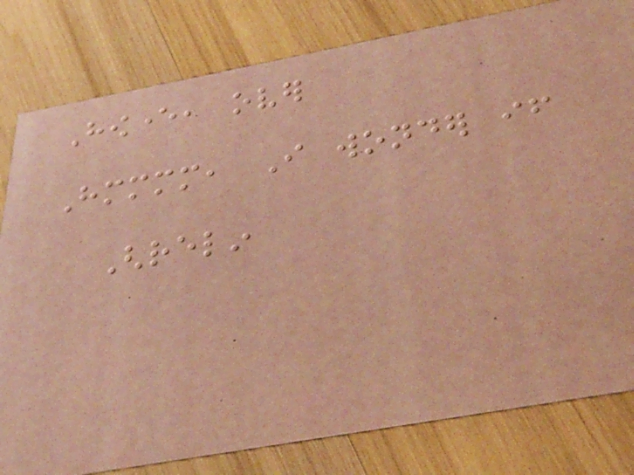However, over
Hmmmm, I wonder if
Ghrelin
